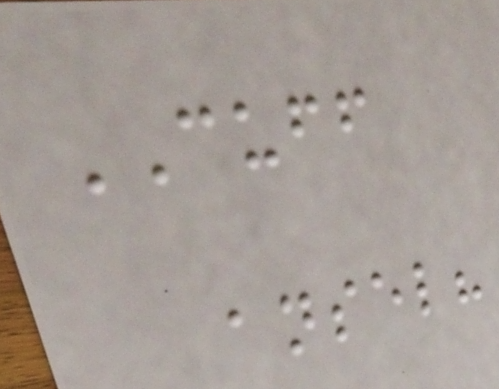CUFF
ansel?
